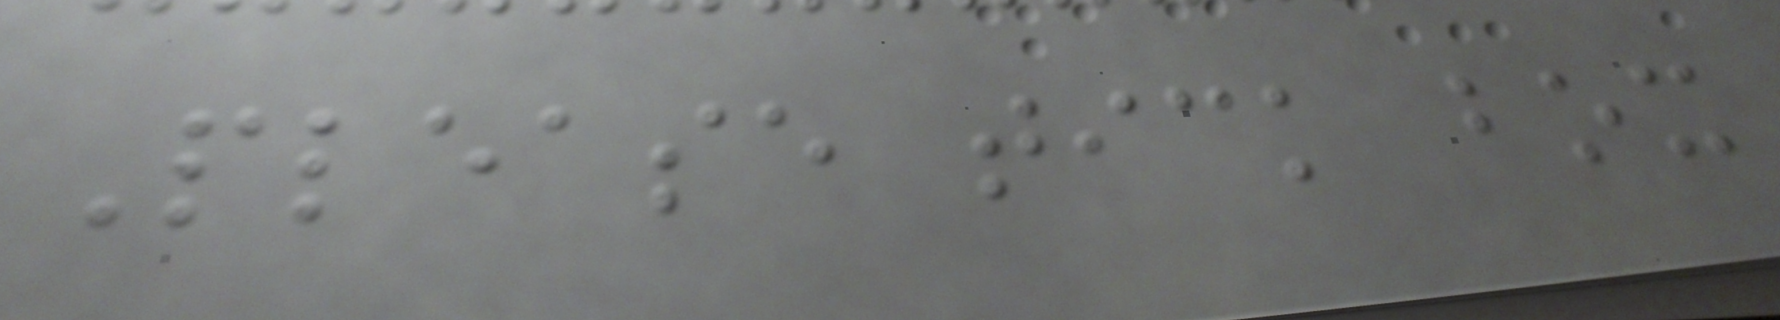Please tick box
